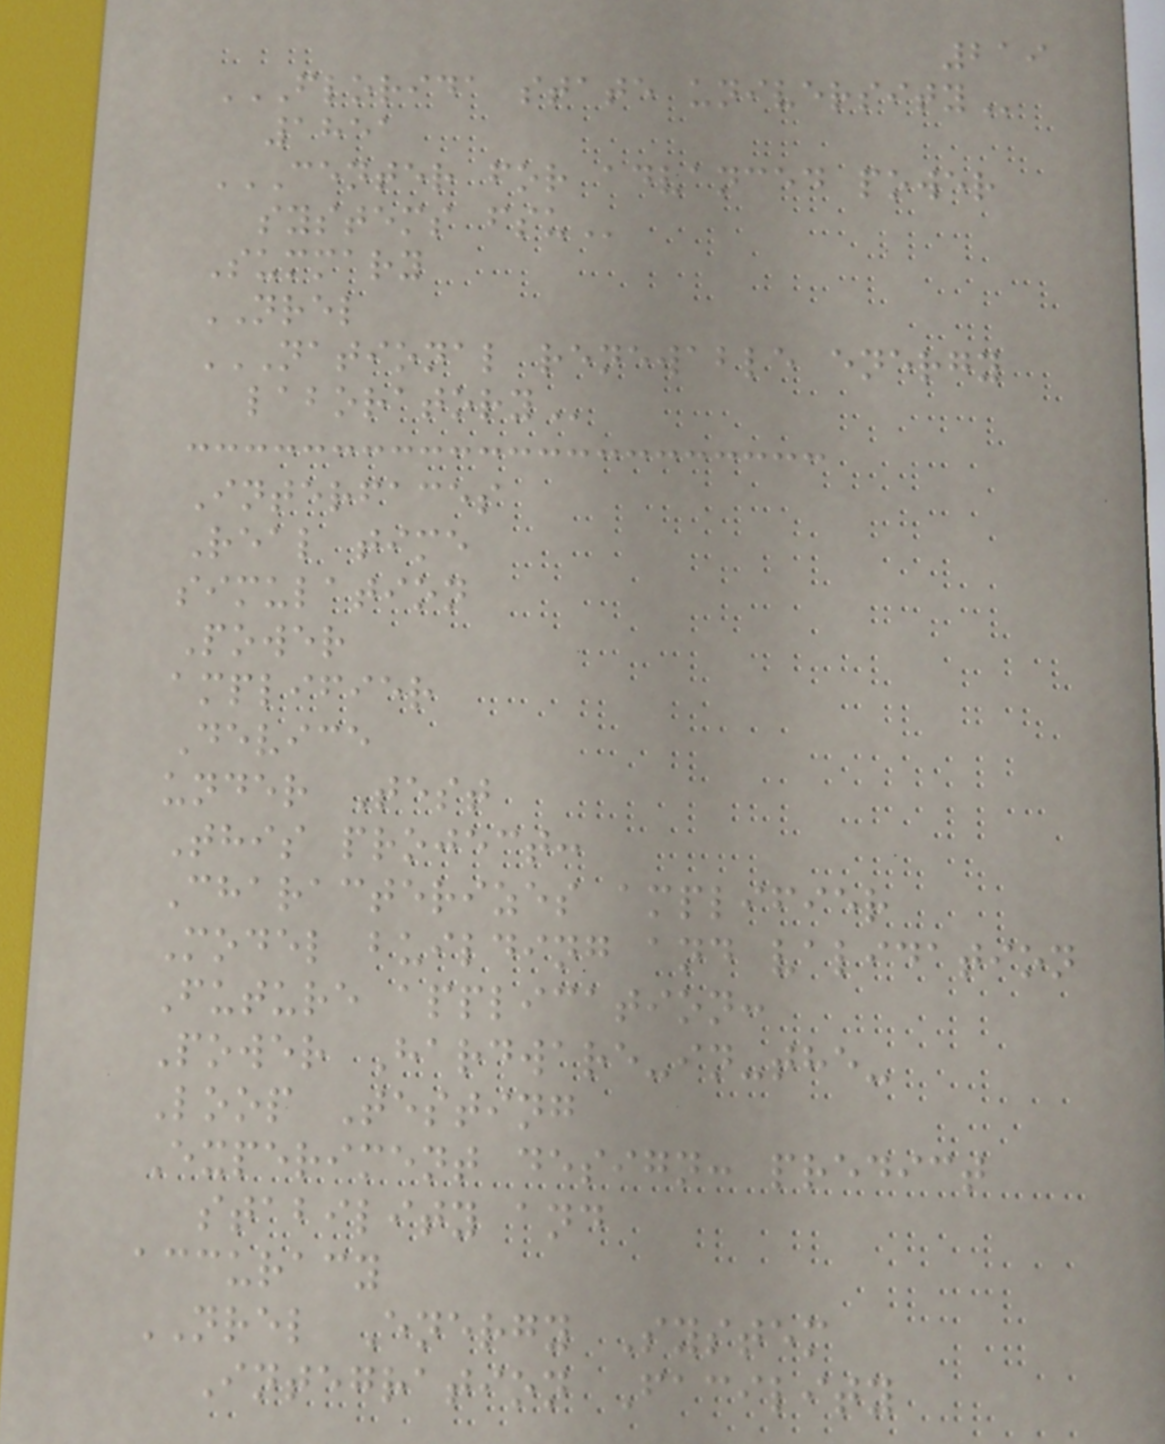219
FLORIDA STATE UNIVERSITY
1851
CENTER FOR ADVANCED POWER
SYSTEMS FSU
Summary
NREL
NATIONAL RENEWABLE ENERGY
LABORATORY
Interfaces
Real time
simulation
Power
amplifier
Device
under Test
This project:
Characterizes amplifier
Model building and validation
Future application:
Power Hardware-in-the-
Loop Testing
Experiment design: predict
stability and
accuracy
NREL Energy System
Integration Facility
